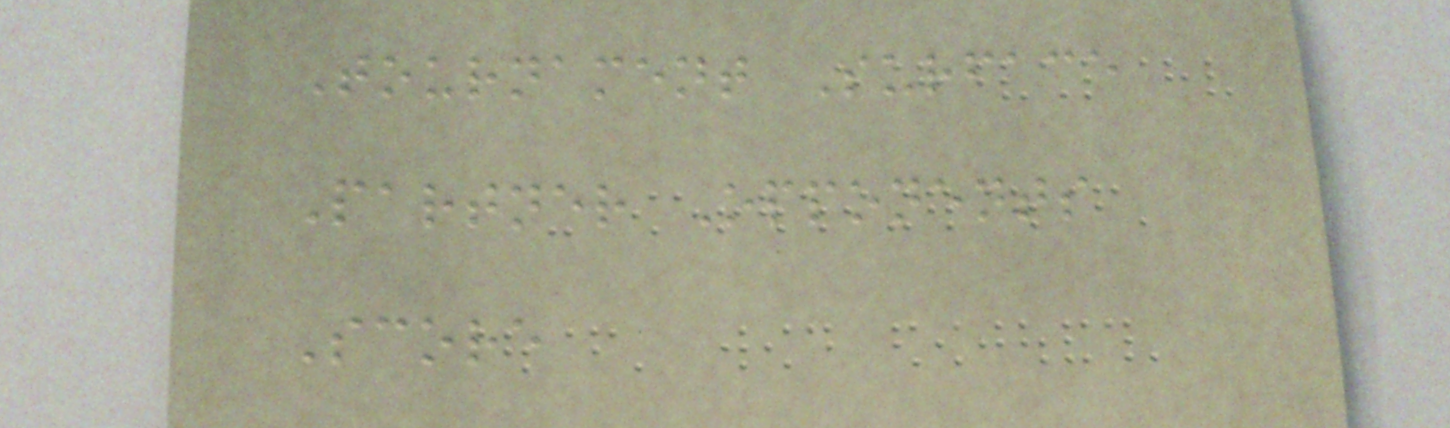Tournament Surface
Partner Opponents
Score
